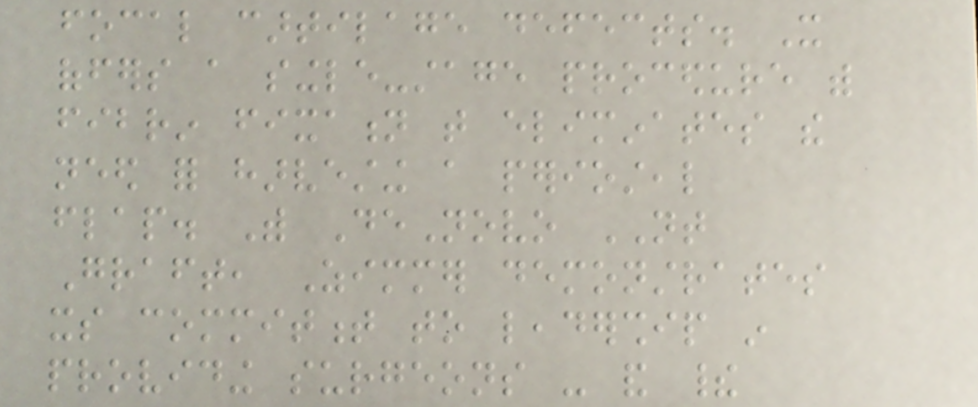focal cartilage defects. It
offers a single-stage procedure with
fibrin fixation that eliminates the
need for harvesting a periosteal
flap. With DeNovo NT
Graft, Zimmer demonstrates
its commitment to leadership in
providing surgeons - and their
